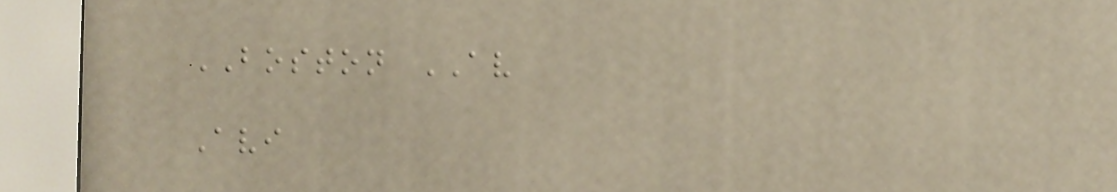BOSTON AV
Avi
